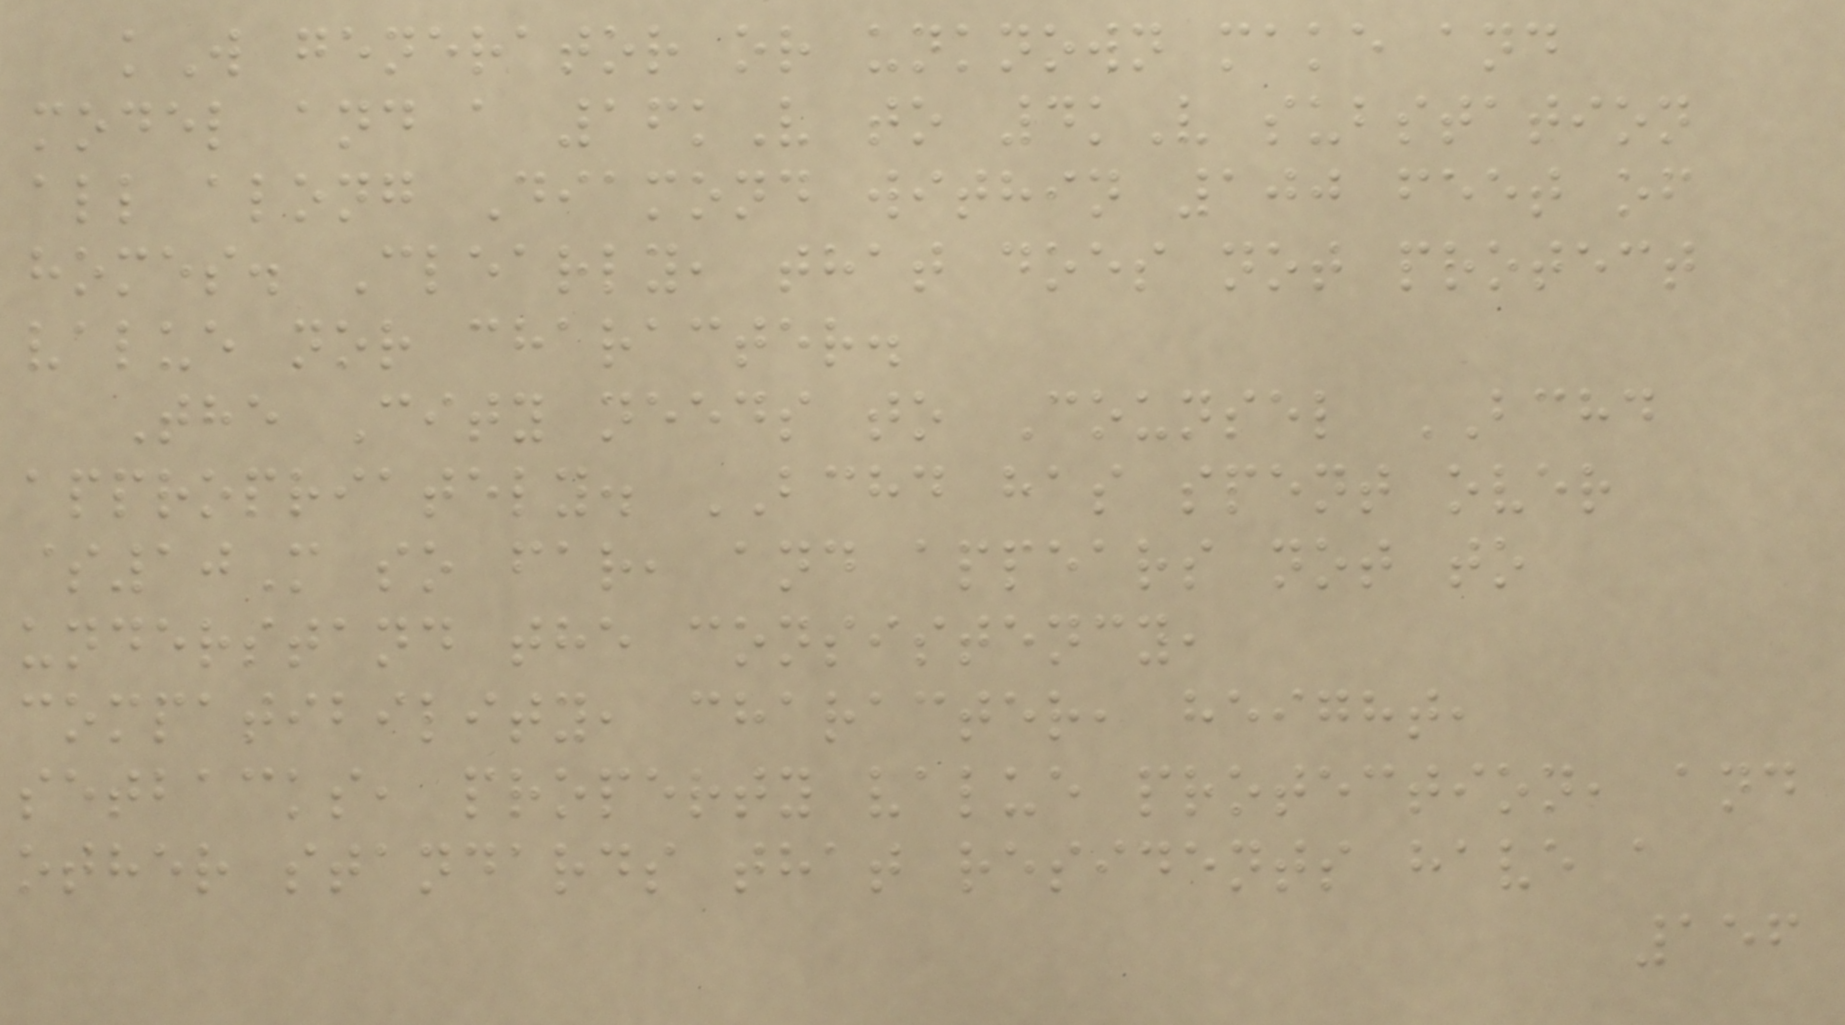kW generator or unknown make and
model and a 16kV to 4kV substation
all along Diamond within 100 feet of
homes. Clearly, that does not protect
value nor character.
The City needs to Counsel BCHD
appropriately. BCHD has spent over
$10M so far, and appears not to
understand the consistency,
compatibility, character, height,
setbacks, property value protection, and
other standards that residents have a
156
